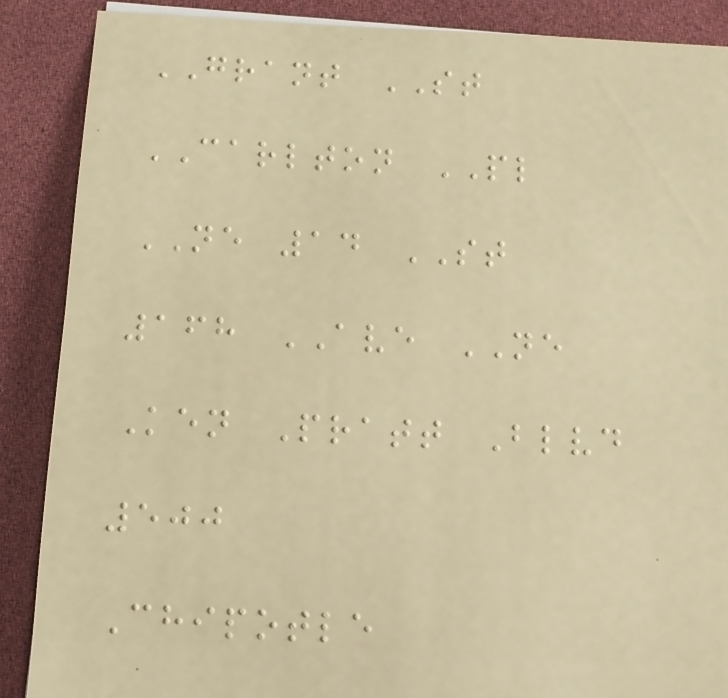GRANT ST
CARLTON PL
NE 14 ST
168 AVE NE
Ken Pratt Blvd
500
Chipotle
